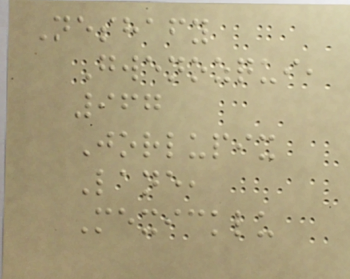Neshafy
Gwenozqui,
967
Jorlupix
Lane,
Mexicklu
